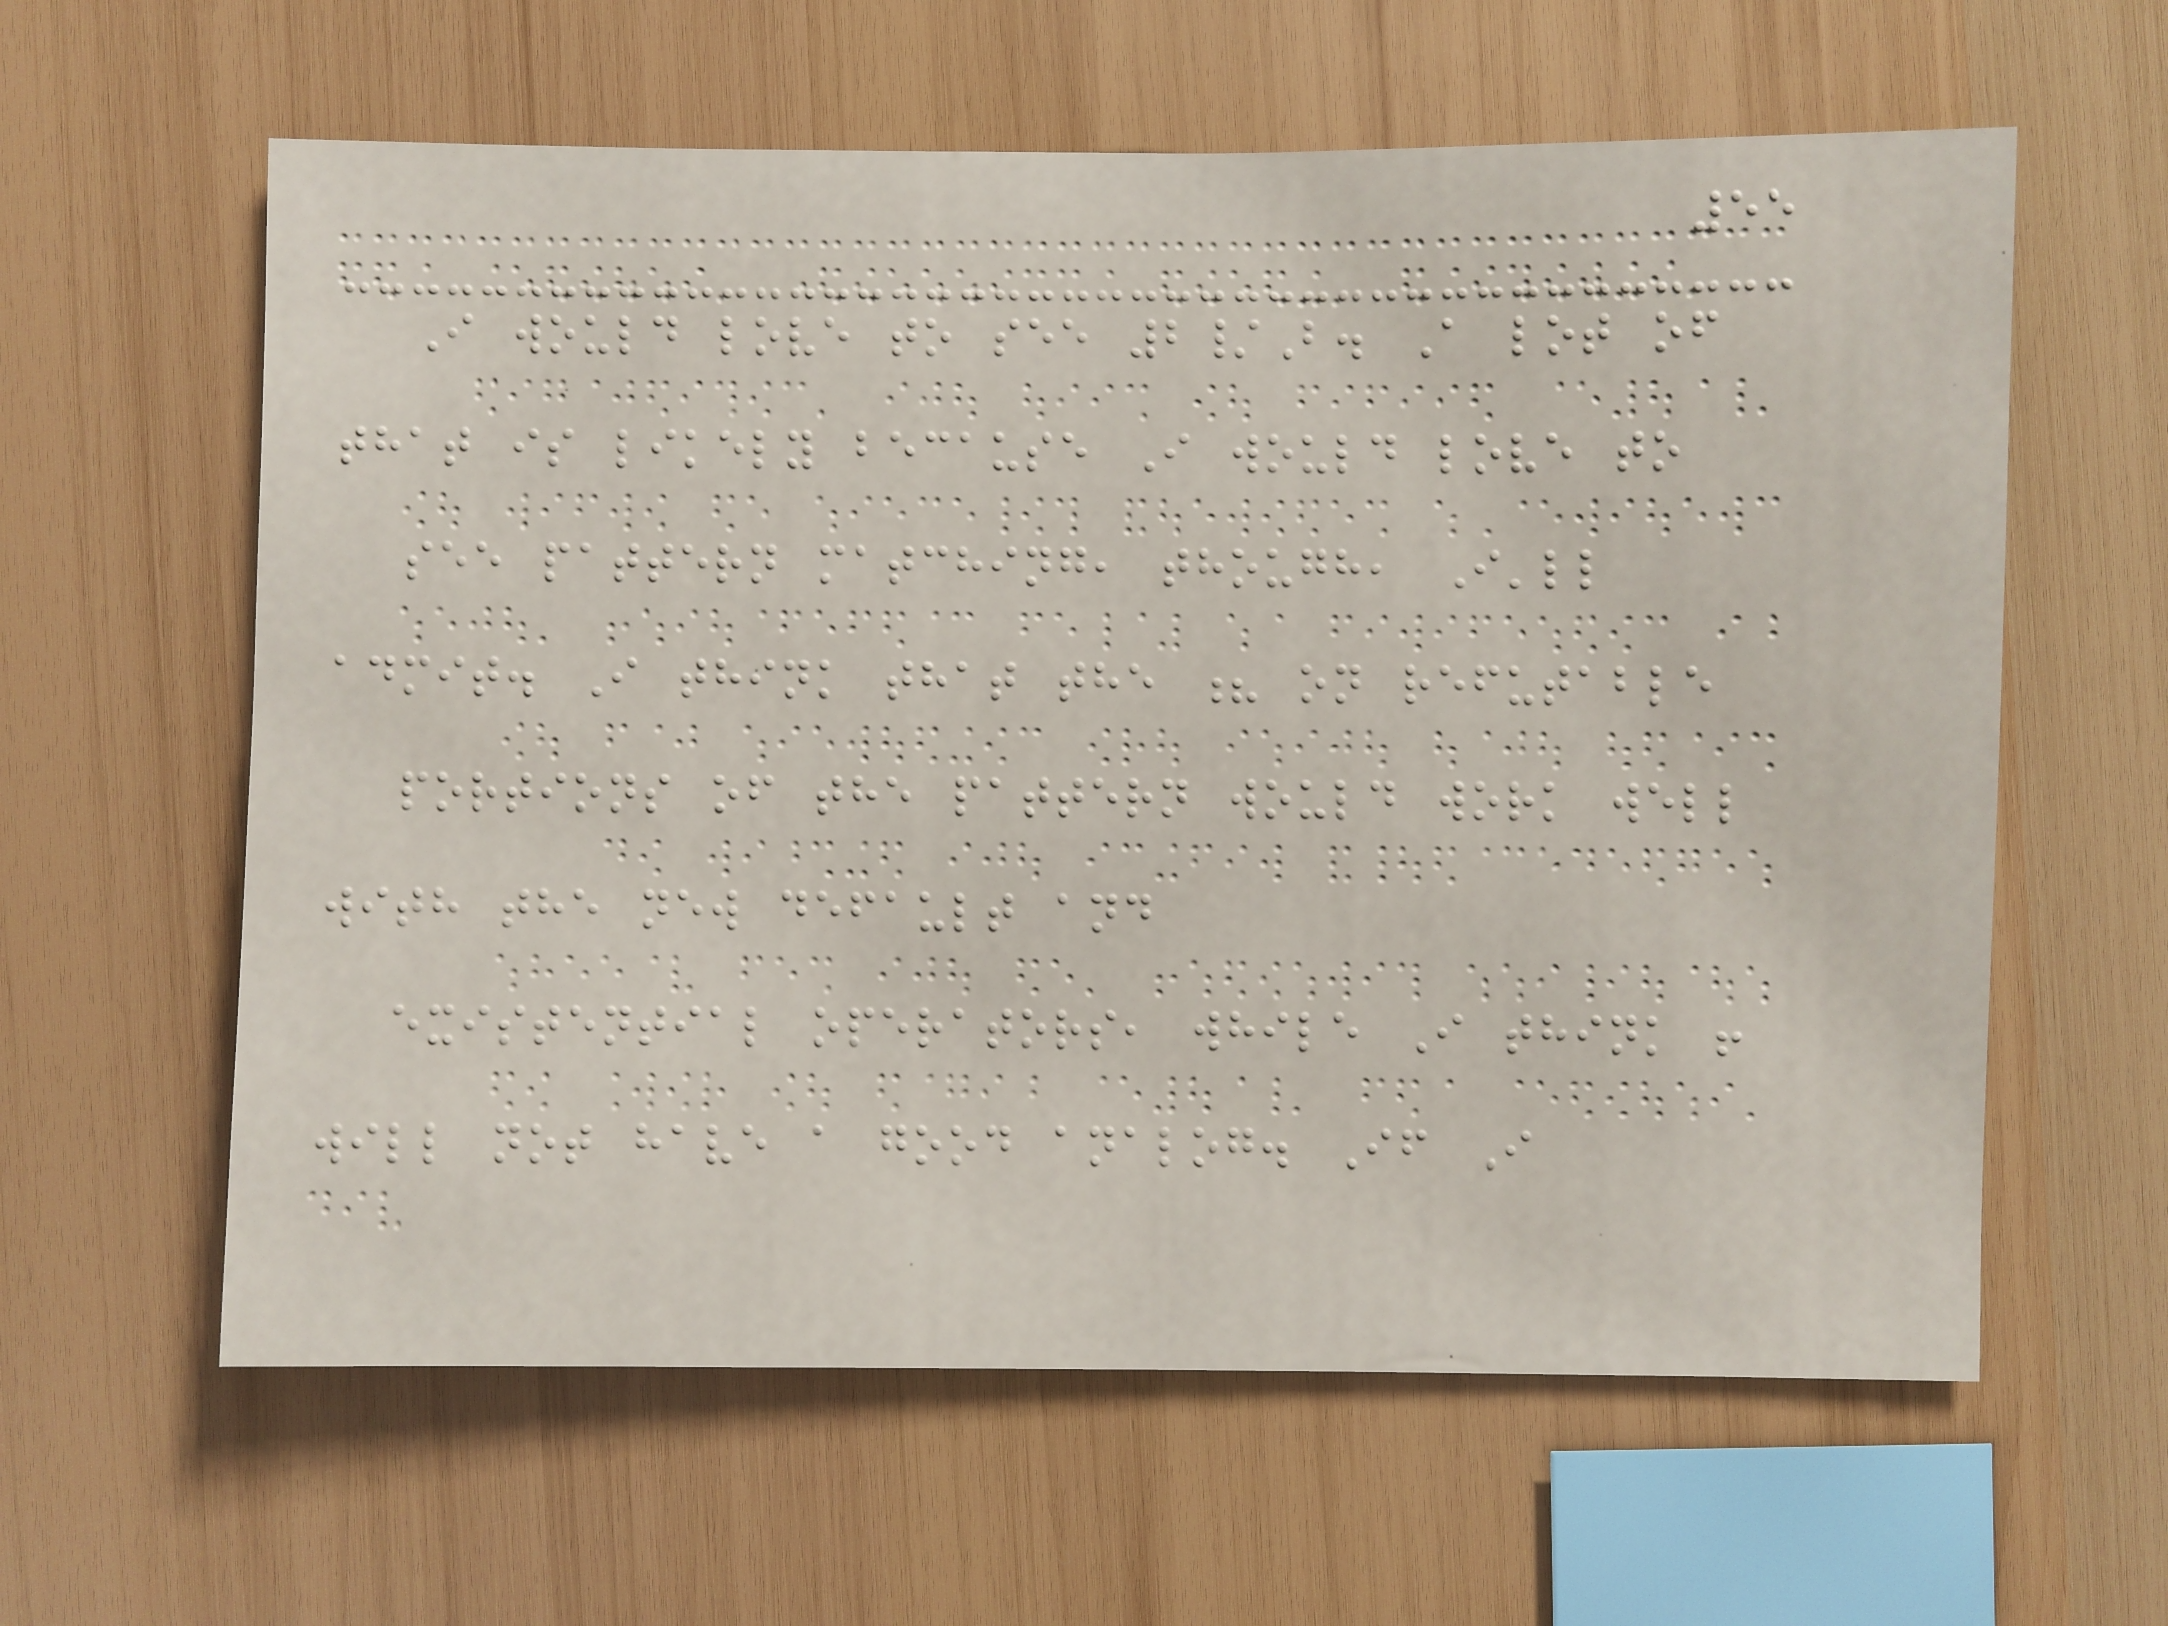55
I would love to see 2/B. A lot of
that is likely because I would love to
see pattern matching, though, I'll
admit. I think that the ? on refutable
portions of the pattern would work well
with the new default and
existential operators, while I think !
will not have a good analog. If I
